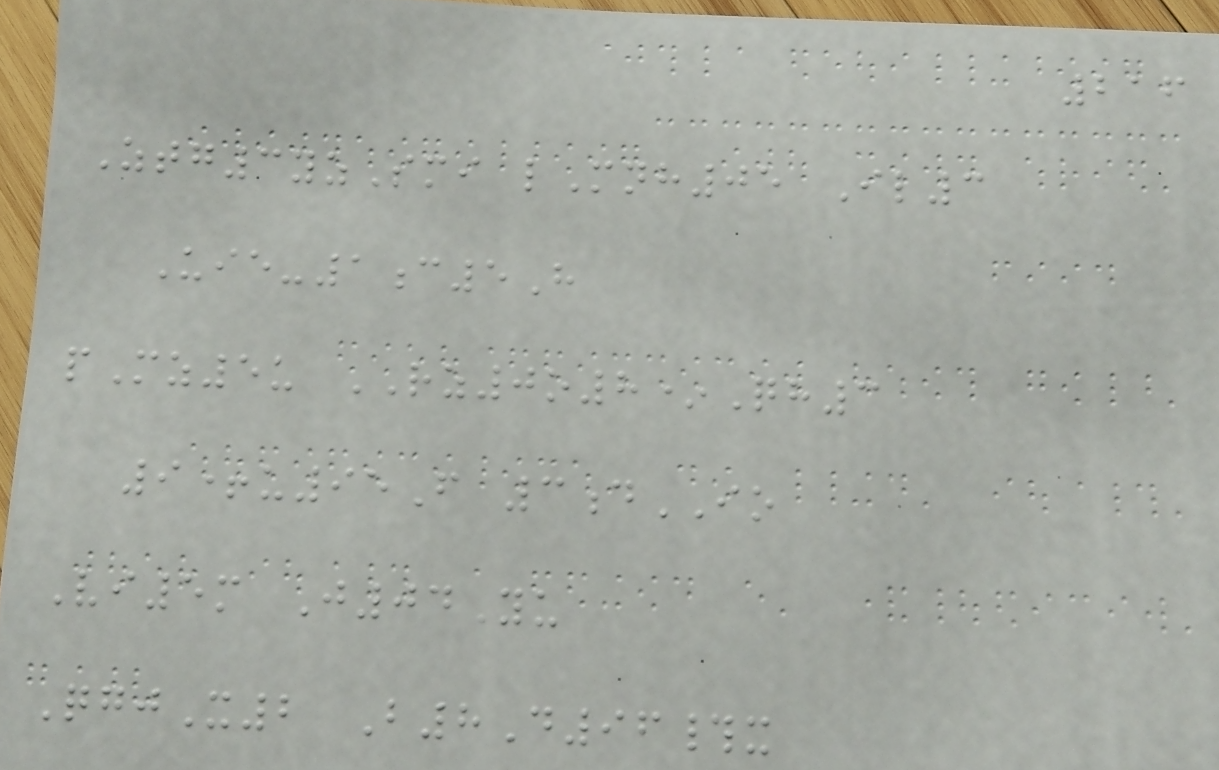216
Ztg3yzSmi lMnh05 Il3
Uie-1c5H
pMz5u RZ0o8*Qh3
9+u95F 3dIO
Vi5m J04Yu
QgjX2 B8D96#x
